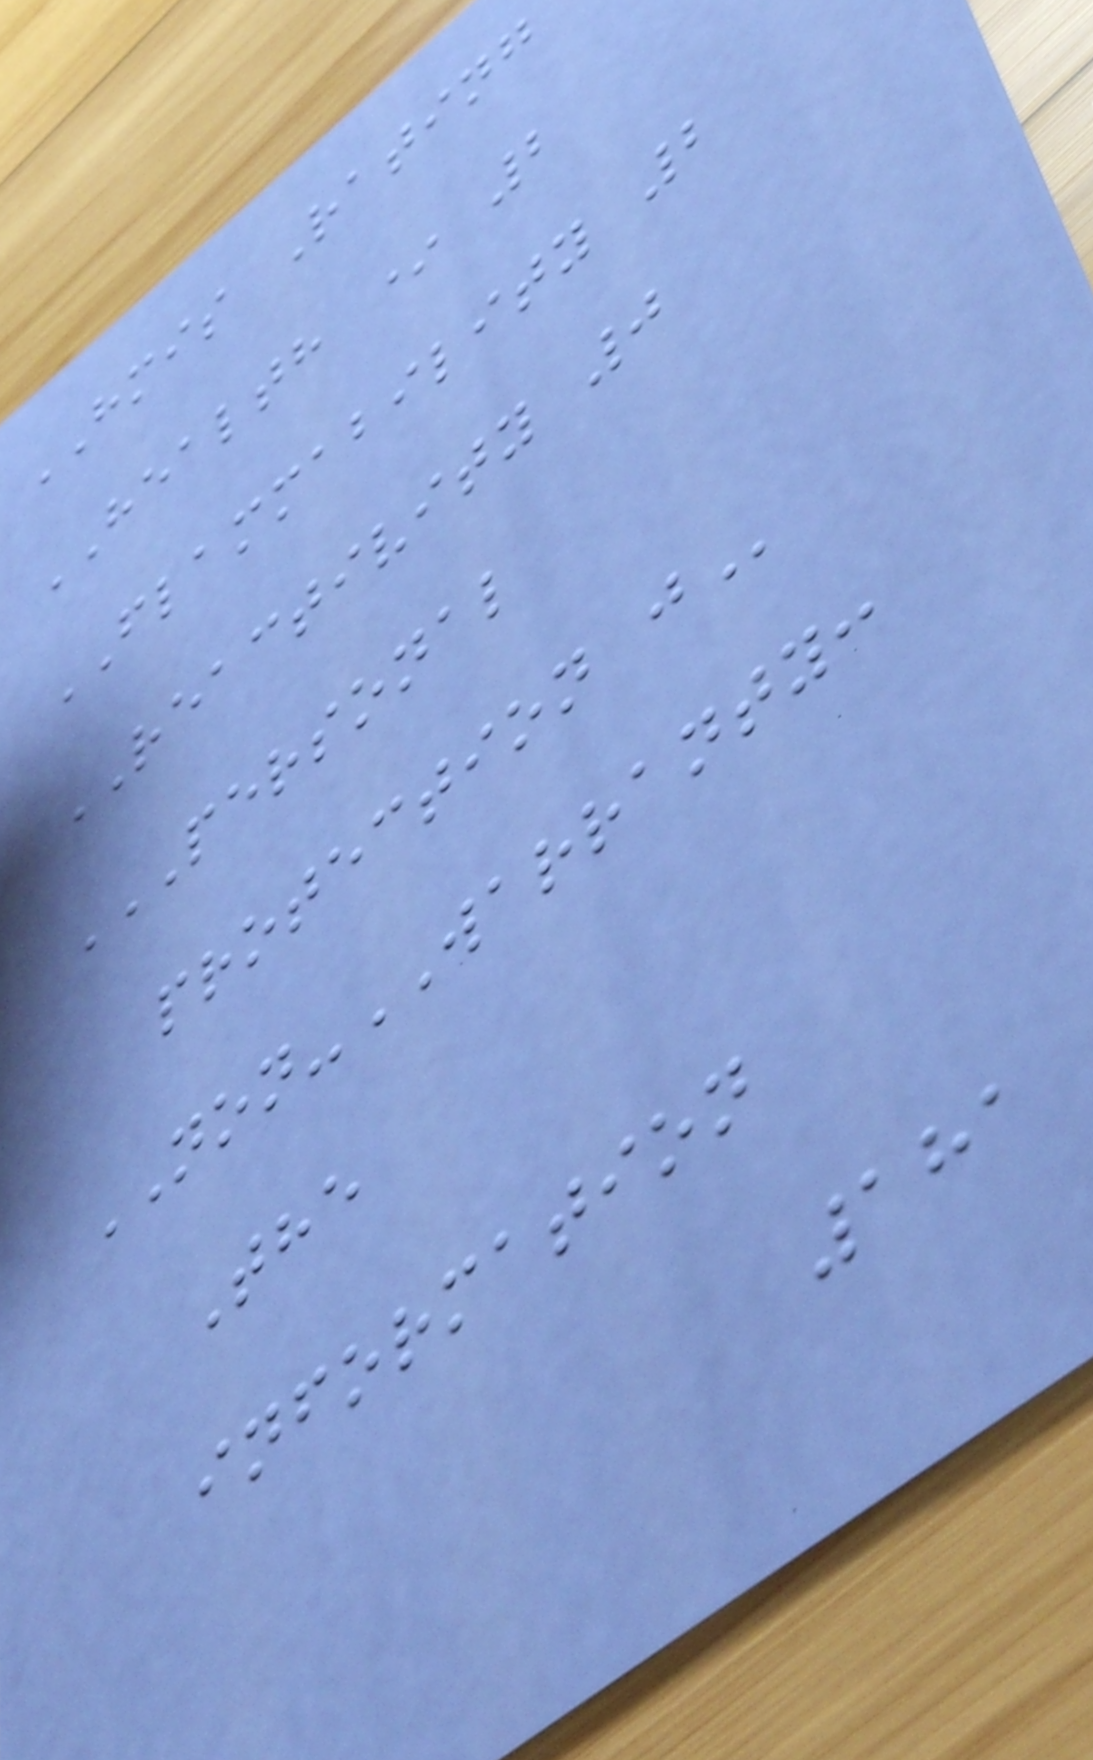HMIS Rating
HEALTH * 2
FLAMMABILITY 2
REACTIVITY 0
PERSONAL
PROTECTION J
NON-WARRANTY:
The
information
181
